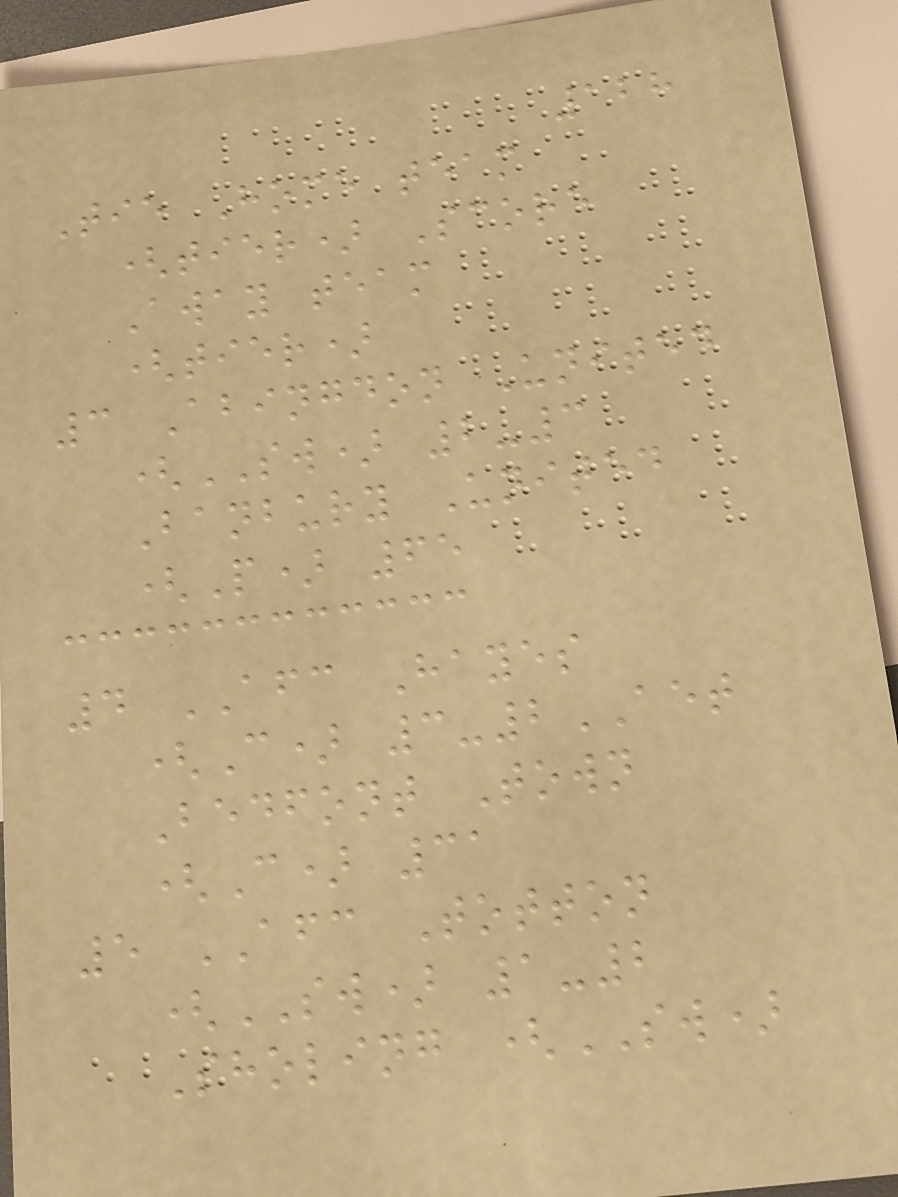128
Tie Home team
(tier) Score
Away team
(tier)
3 Abingdon United
(SW) 2-3
Banbury United
(P) 65
4 AFC Hayes
(C) 3-2AET
Bedfont Town
(C) 31
5 AFC Totton
(SW) 1-2
Sholing (SW)
